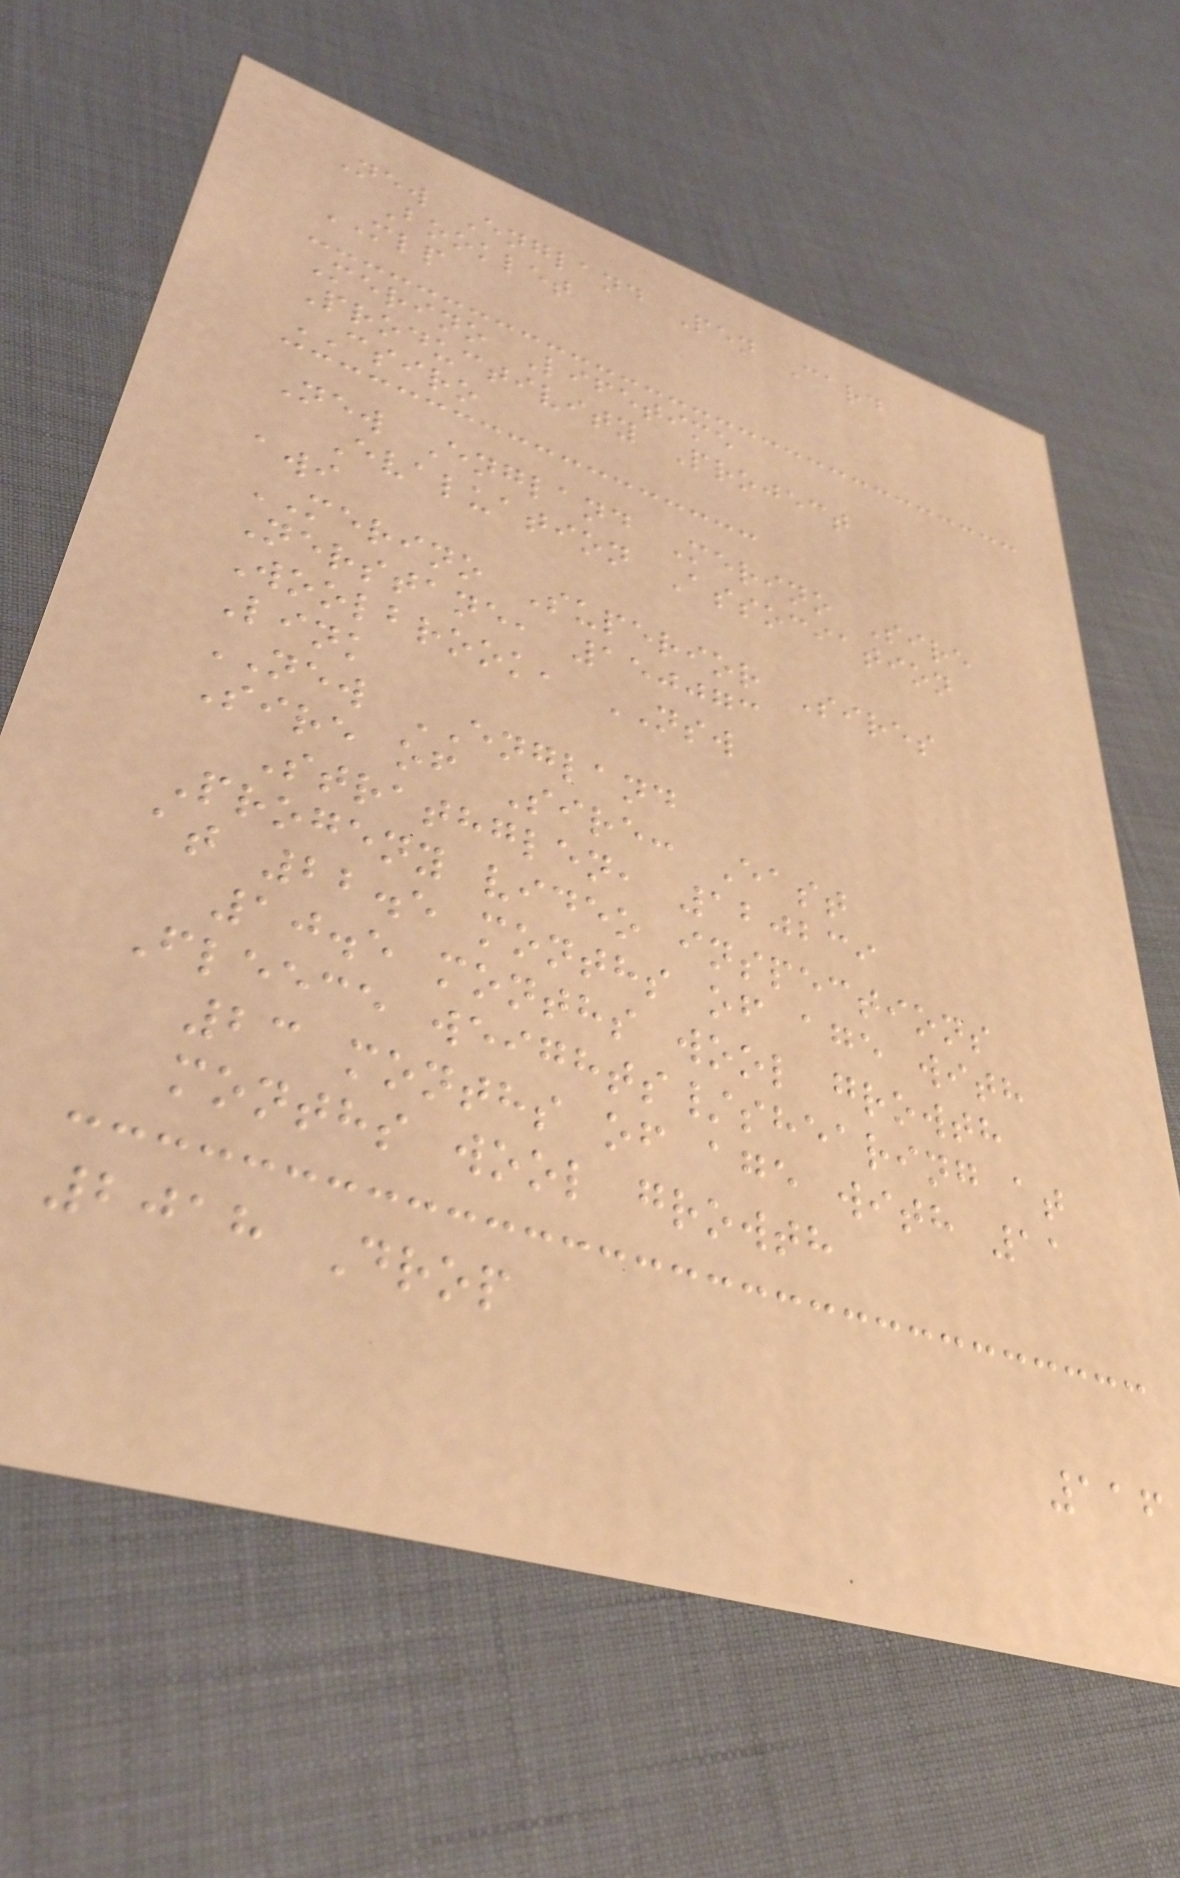New England Pen Card
Booklet
MLP
Merino Lifetime
Productivity Project
CSIRO
New England Merino Sire
Evaluation Association
awi
MERINO Superior Sires
Nerstane, 150073
Woolbrook, NSW
Link
NEW ENGLAND
Sire of Sire: East
Strathglen, 120239
Progeny video inspections
at 22.5 months of age with
10.5 months wool growth
Fleece weights/shearing at
23 months of age with 11
months wool growth
2018 Drop
116
